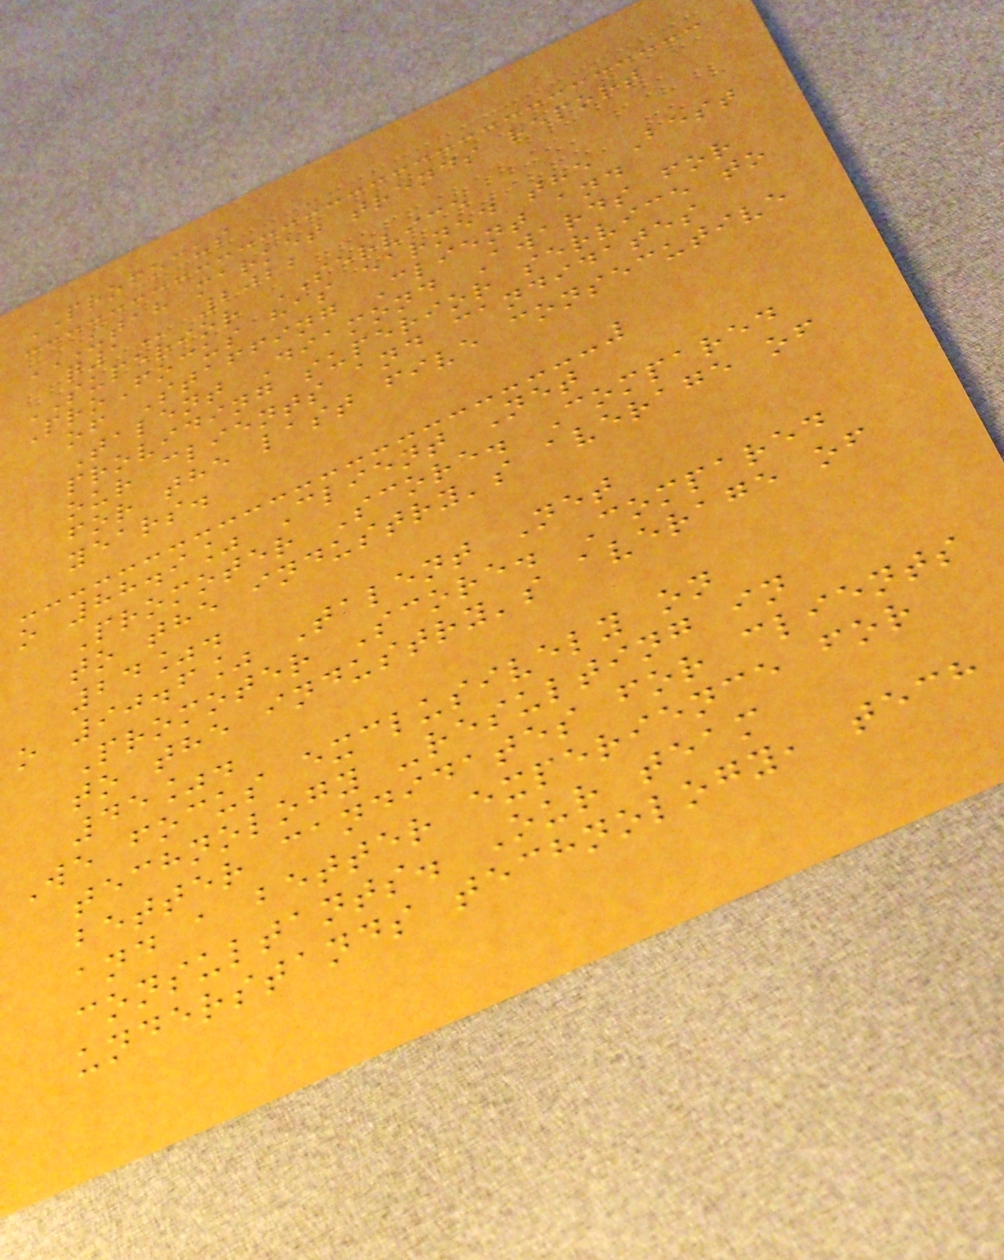PROFOCUS
UTAH MARKET TRENDS REPORT
Q1 2022
SUPERIOR SERVICE
ProFocus has earned the Best
of Staffing Client and
Talent Diamond Awards for
providing superior service to
our clients and candidates
for the last five consecutive
years.
o 88.9% Client Net
Promoter Score. Compared
to the industry's average of
24%.
o 90.6% Talent Net
Promoter Score. Compared
to the industry's average of
45%.
We focus exclusively on
technology -resulting in
better candidates for clients
and a better experience for
consultants. Our team
understands technology, tech
